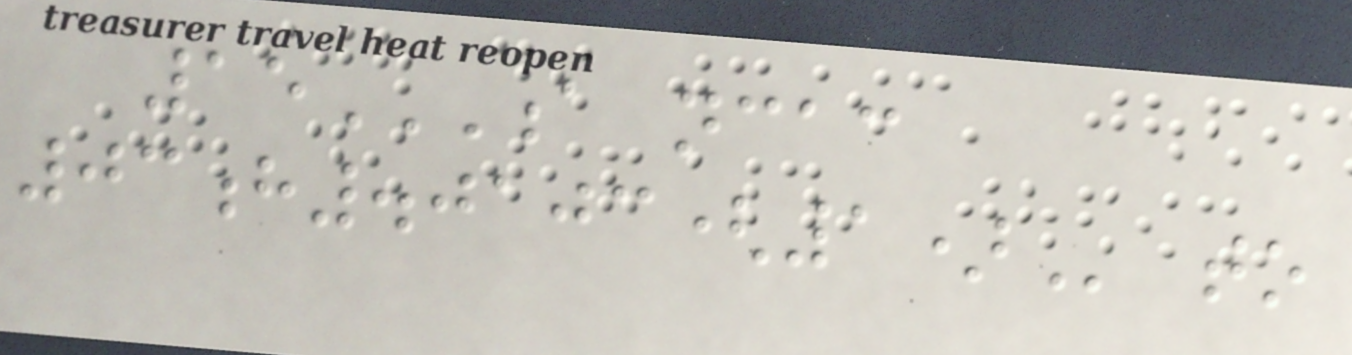15A NCAC
03H.0103(1) to
